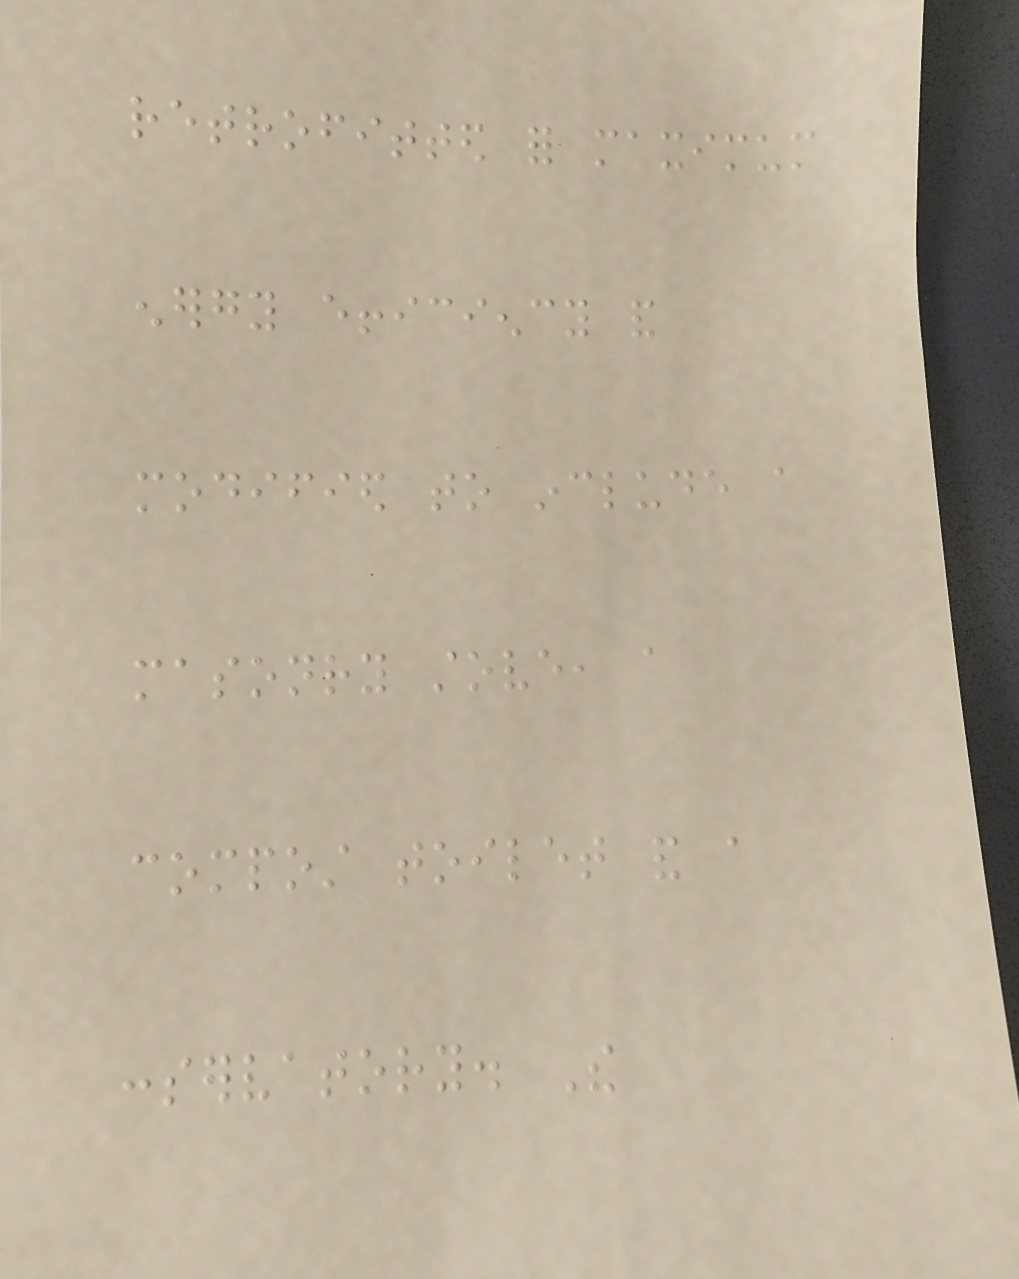retrofitted for maximum
energy efficiency and
modified to include a
masonry stove, a
compost toilet and a
conservatory. The
